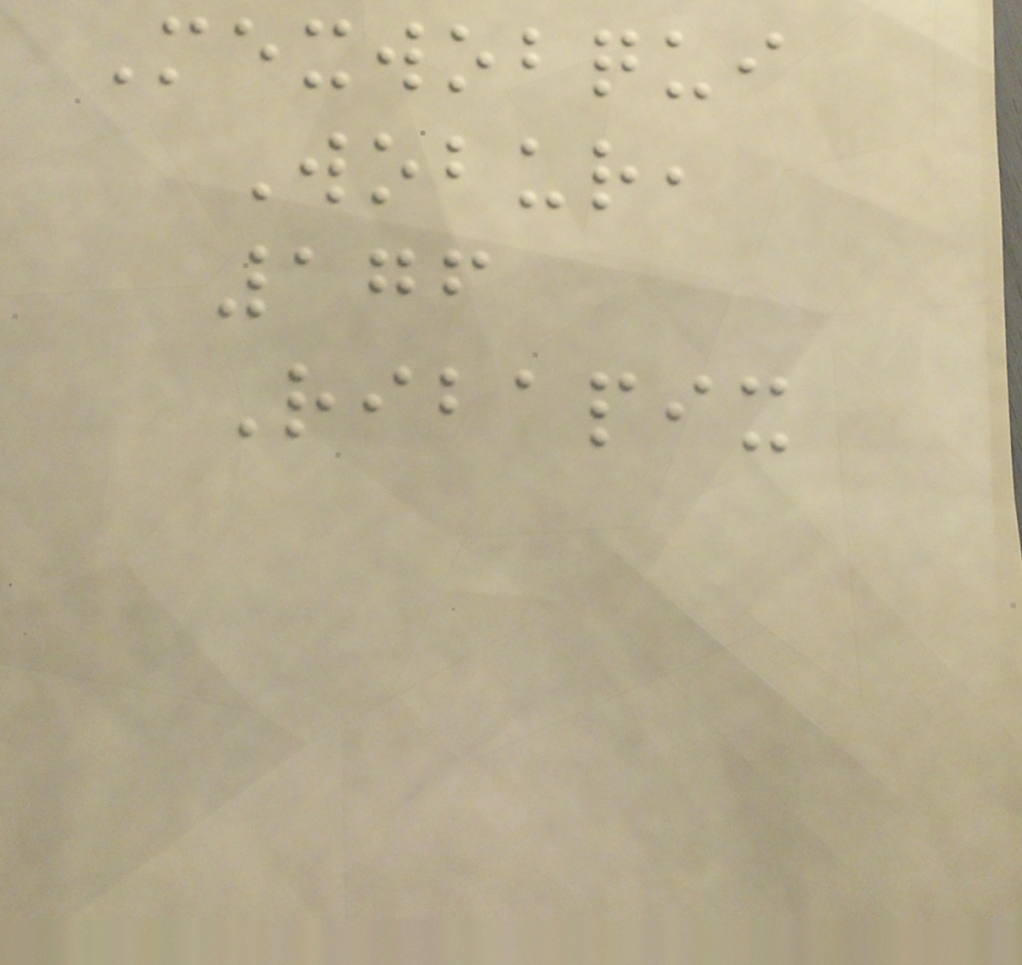Mexwobqui
Wobur,
176
Ribapix
